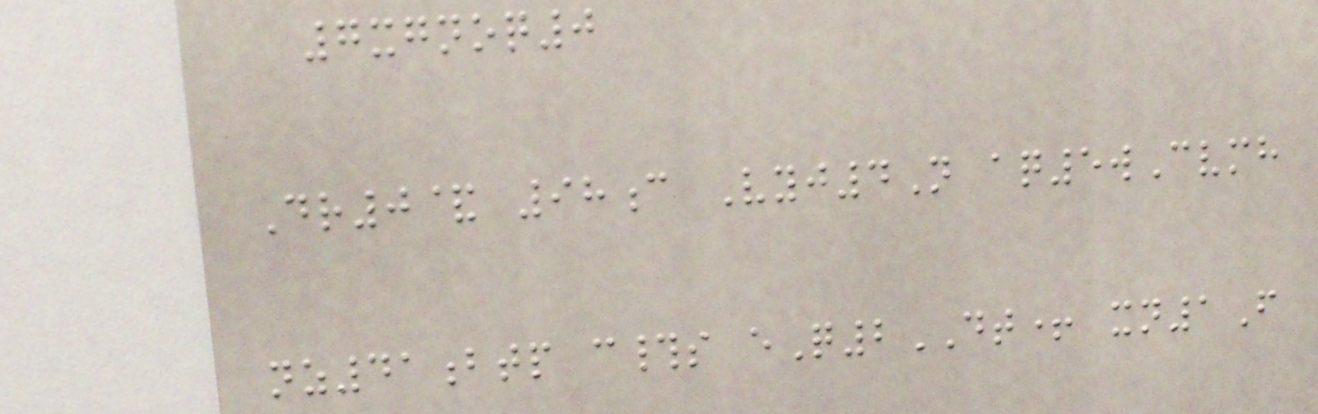7xgnoq0
Dr0& 98c Vyj4N aq5wCvmh
nz41btp c#s eQ2DT+ xn1F
